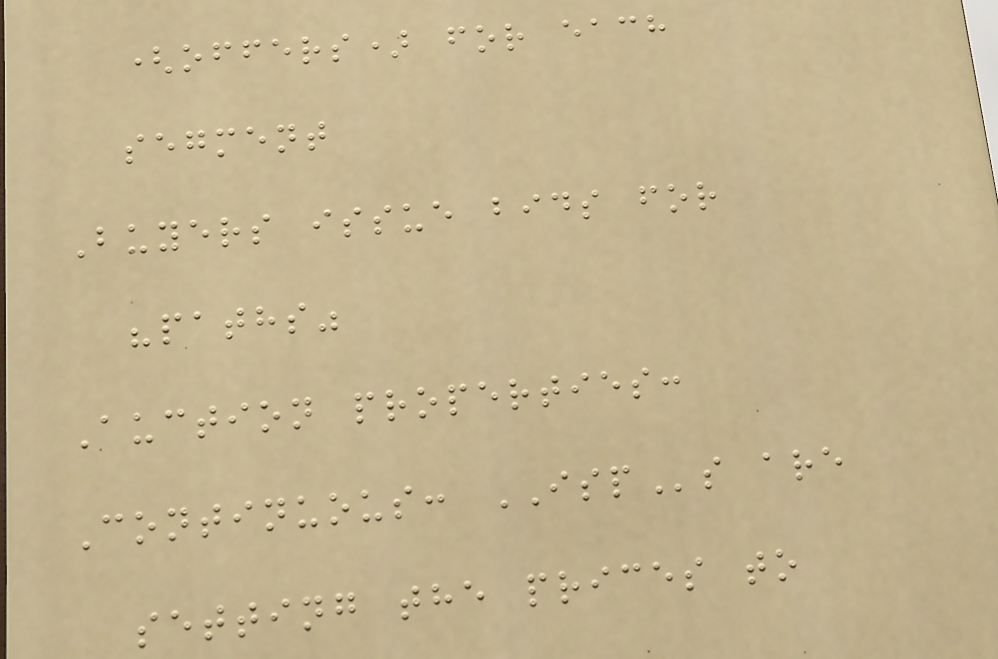(offers) for each
segment
Buyers issue bids for
"paths"
Auction properties:
Continuous: ISPs are
setting the prices to
